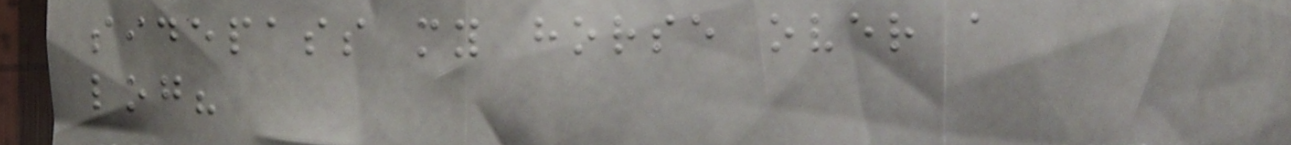sidepass my horse over a
log?
